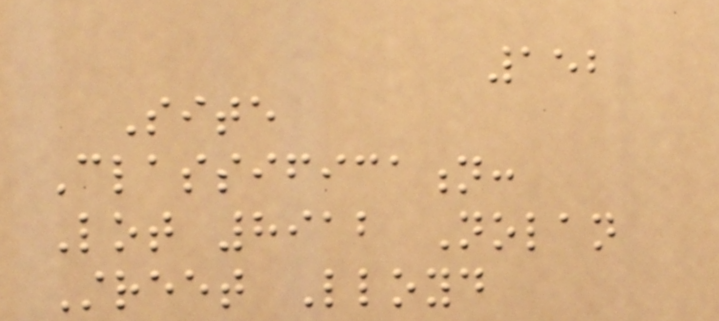152
Site
Classification:
Lot 8912 Nolan
Street Lloyd
